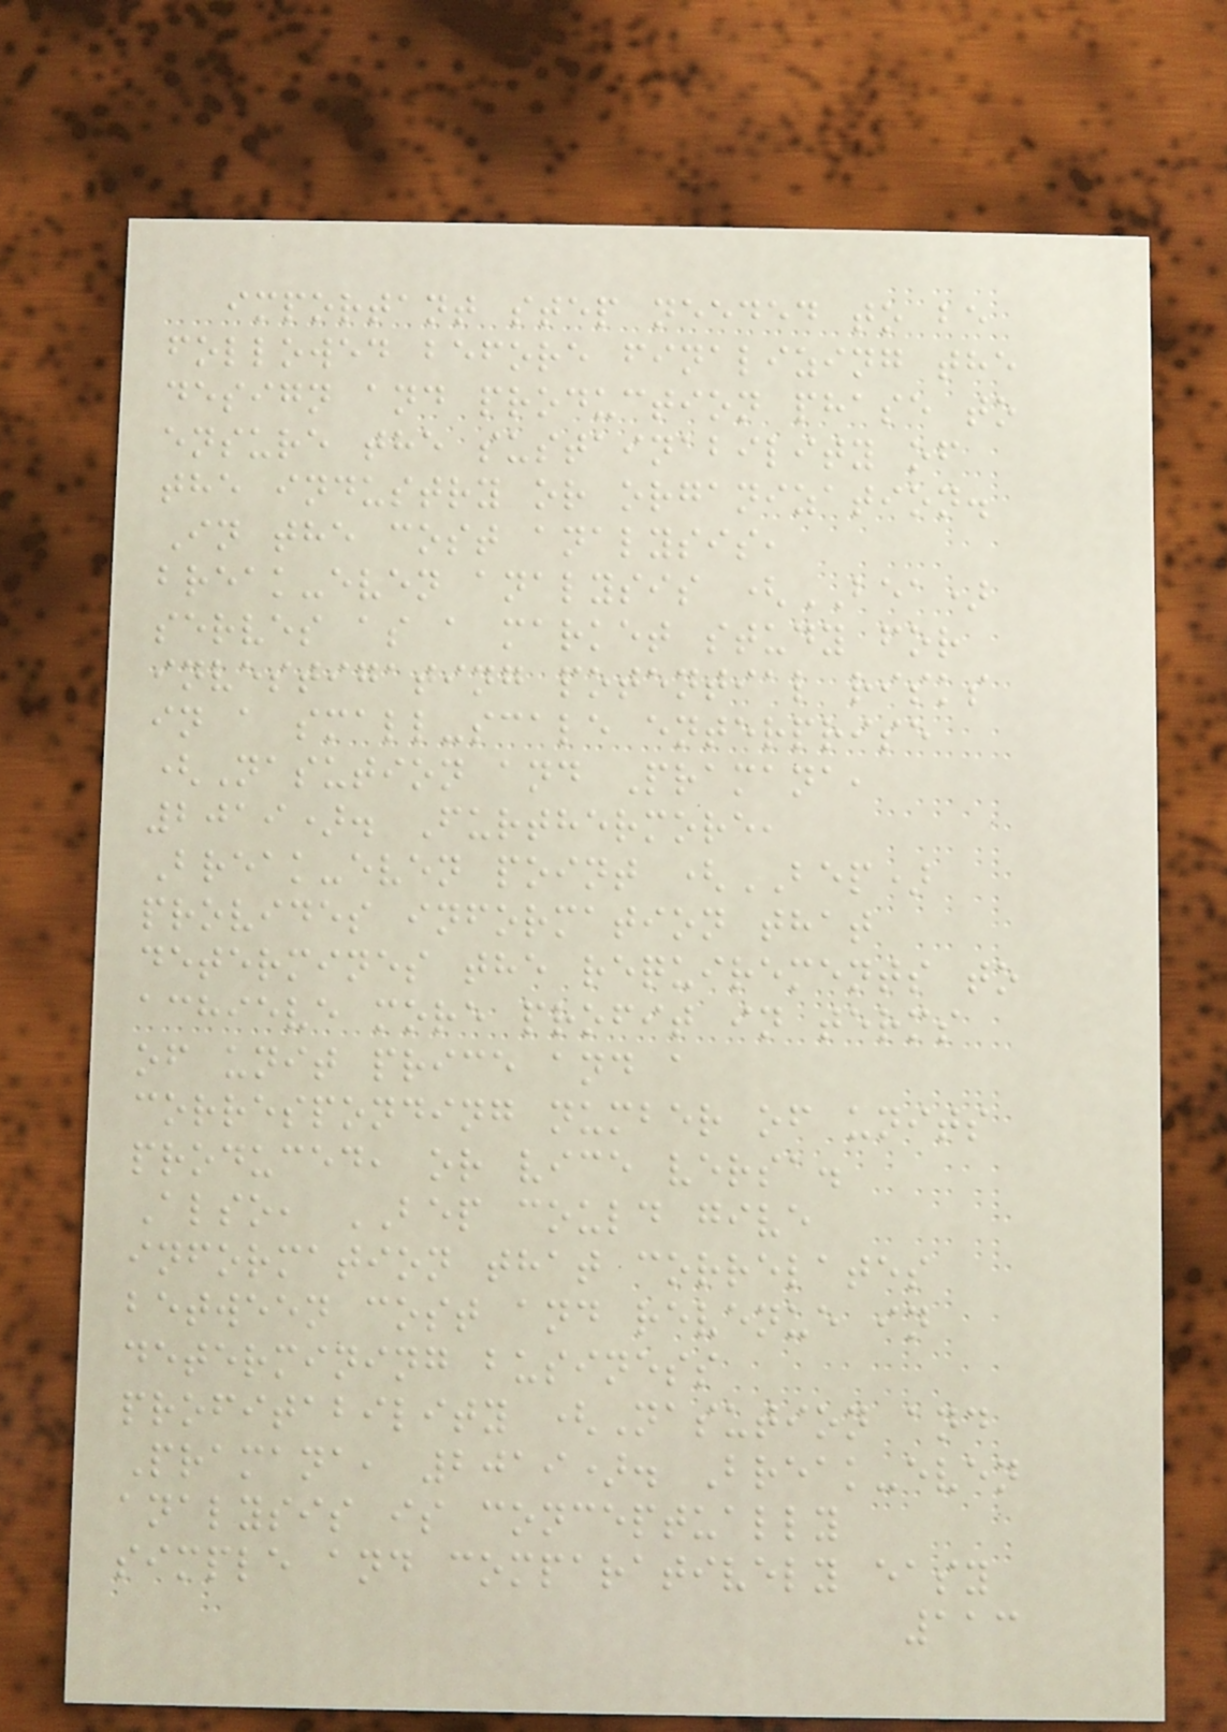important step needed to be
followed before finalizing the
design and production phase to
ensure the sustainability of
the industry or organization.
In the cost analysis,
break-even analysis (BEA)
serves as a market study for
investigating potential risks
in a small-scale enterprise
(Nasution and Pramana,
2019). Furthermore,
Break-even point (BEP)
provides information that
determines the requirements to
achieve more profit in terms
of unit price and a
corresponding number of units
produced, or vice versa.
Also, BEP could give
information that correlates
between cost and revenue in
determining business
profitability (Nasution and
Pramana, 2019). Break-even
analysis is conceptually
simple and comparatively easy
113
